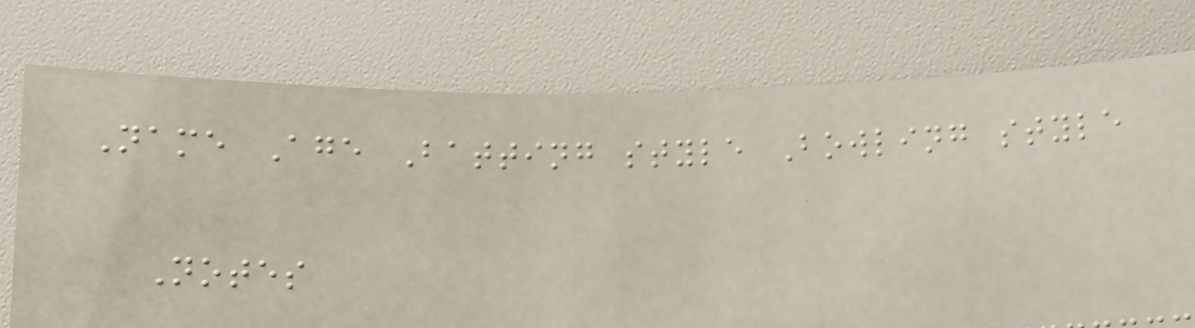Name Age Batting style Bowling style
Notes
